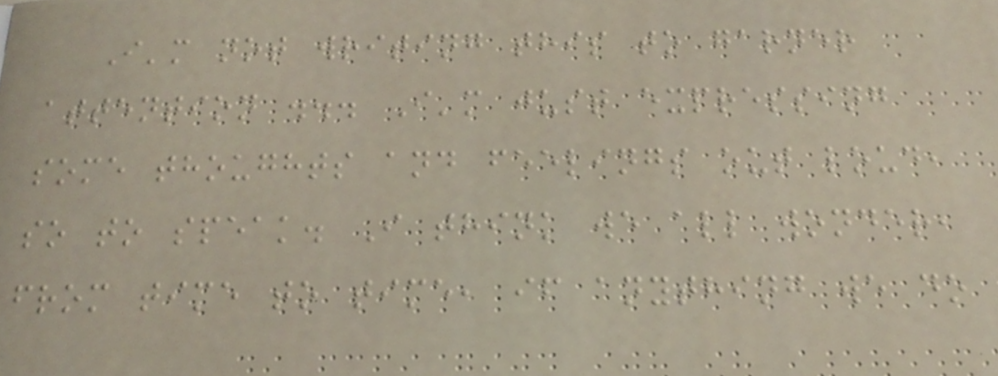I'm not writing this to garner
attention ... I'm just expressing
some thoughts and feelings out loud,
so to speak. I think we all wonder,
from time to time, if anything we do
